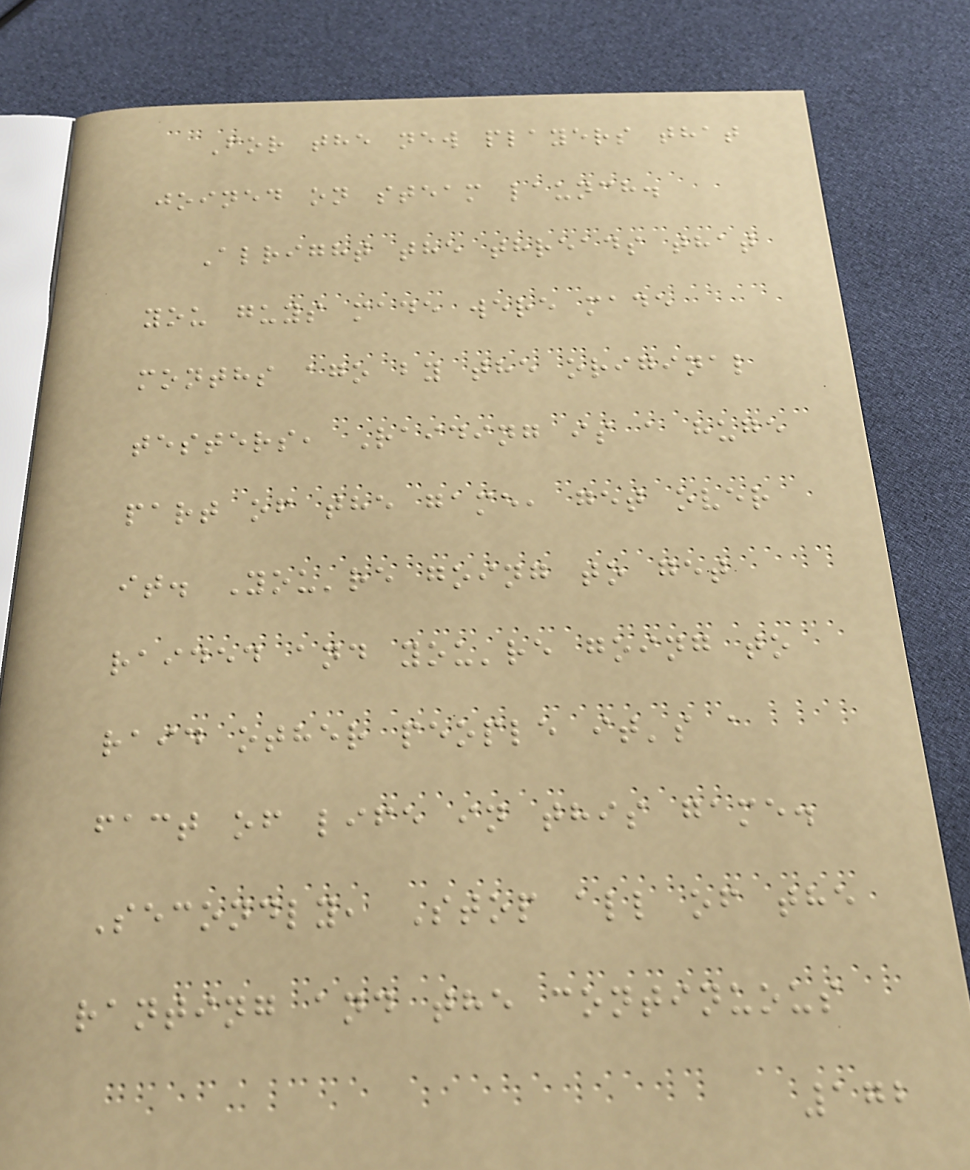For the new players that
joined on steam launch.
Alright the threads that
you guys made were made
months ago by the original
testers, Raiding is a huge
part of the game, get over
it. You're going to get
raided and you're going to
raid other people it's a
fact of life in this game.
Secondly, Stop all of the
ranting and the continuous
172
